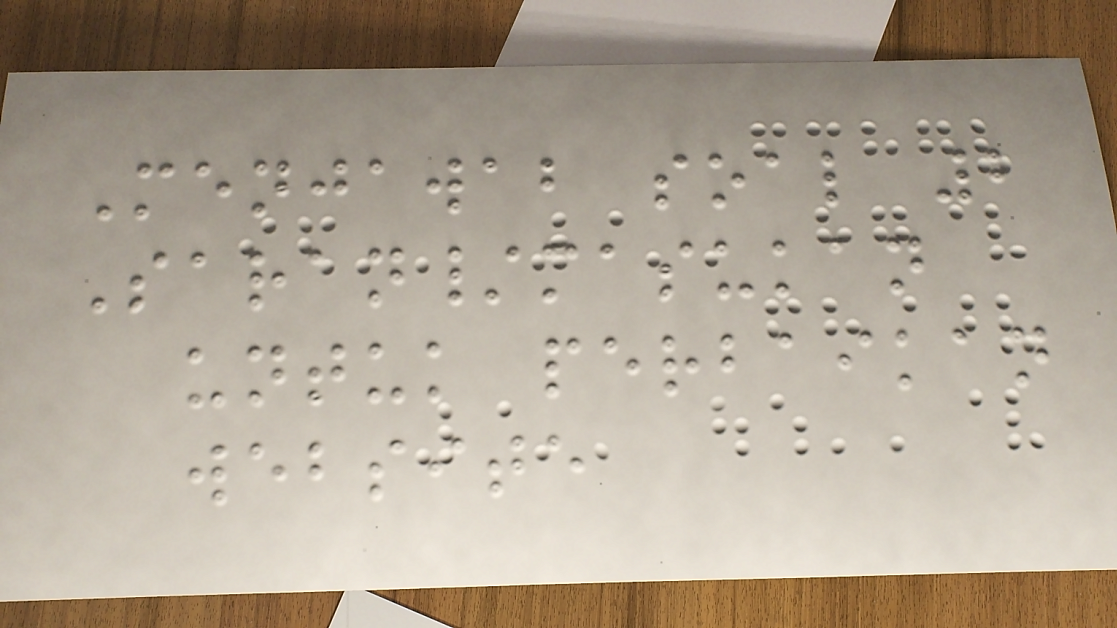Menjawab soal 2
Saran/masukan
untuk perbaikan
website
